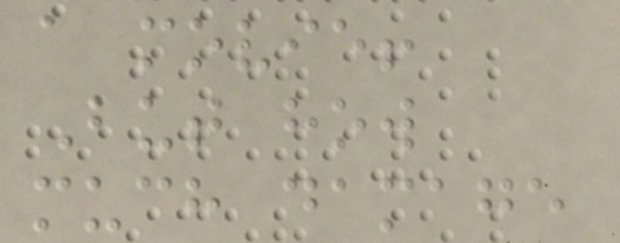a movie!
But how
much damage
